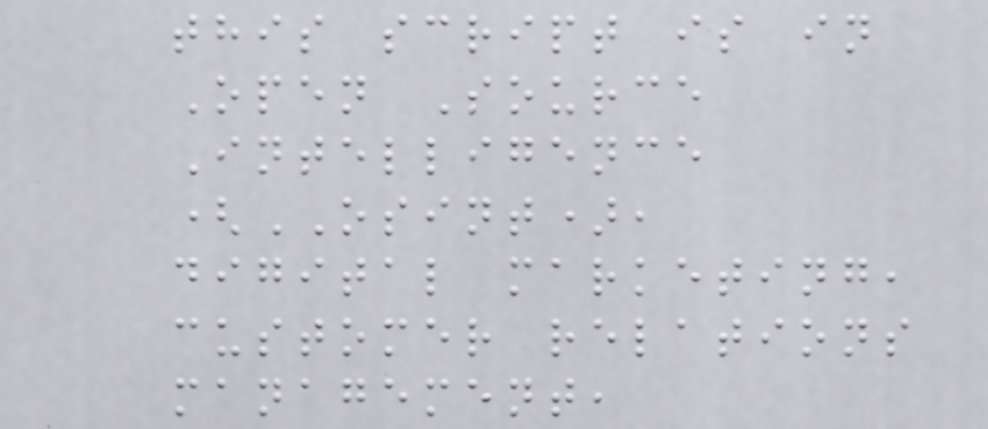this script is in
Open Source
Intelligence
(OSINT),
digital marketing,
customer relations
management,
